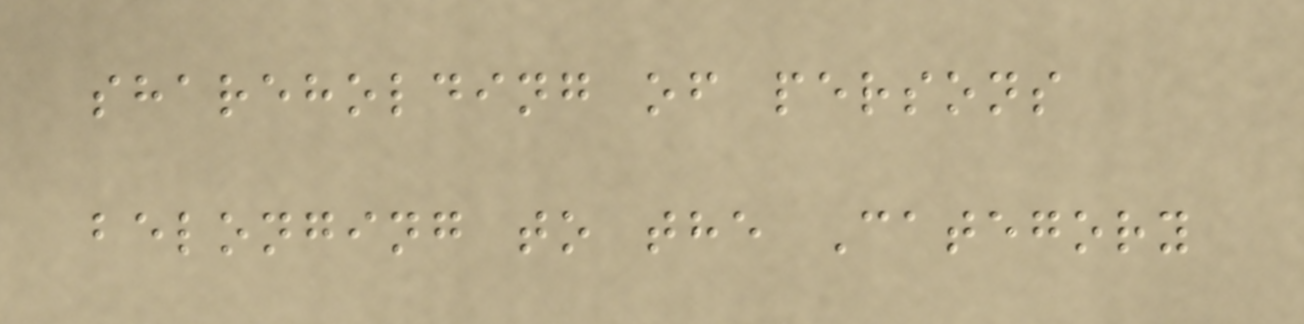shareholding of persons
belonging to the Category
